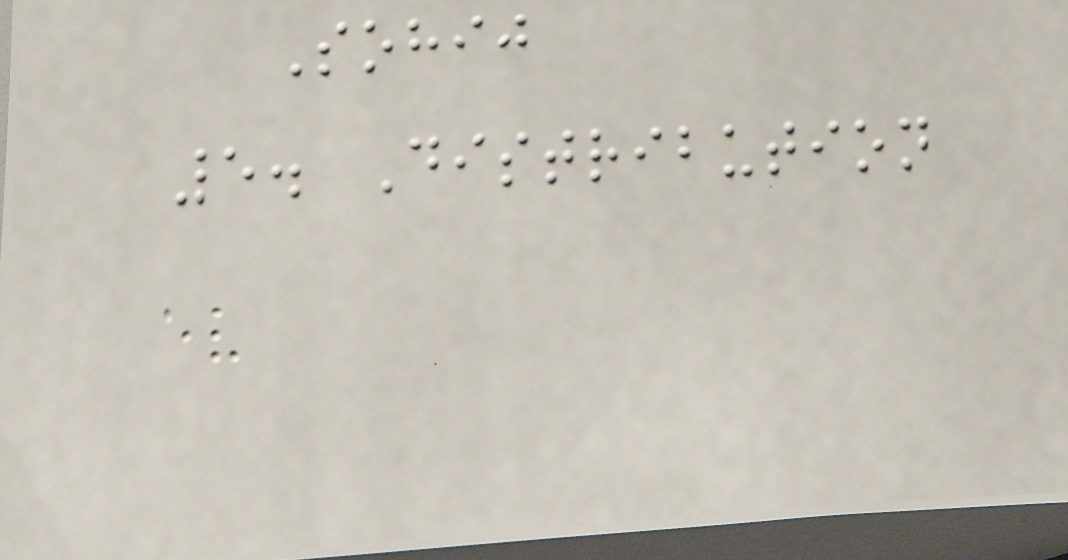Sohij
5. Distribution
